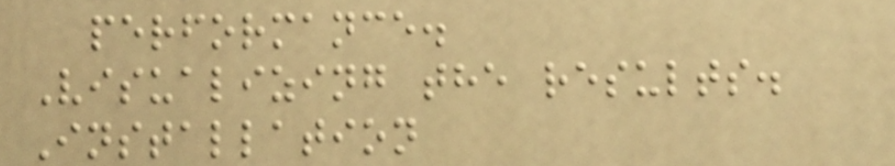performance.
Visualizing the results.
Installation
